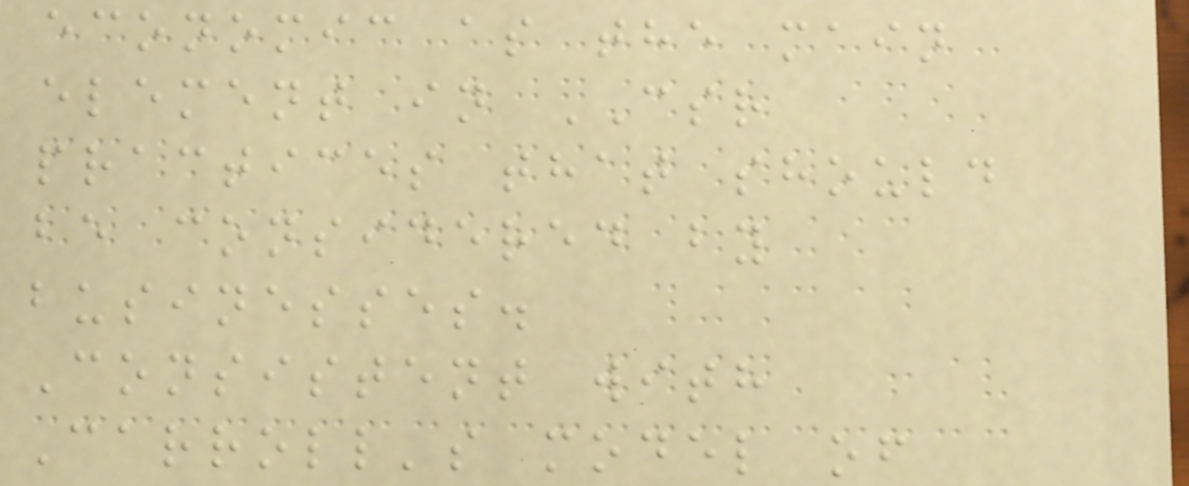economic as the main
element in CSR
practices that should
be considered by
businesses.
Consistent with
Carroll's model of
